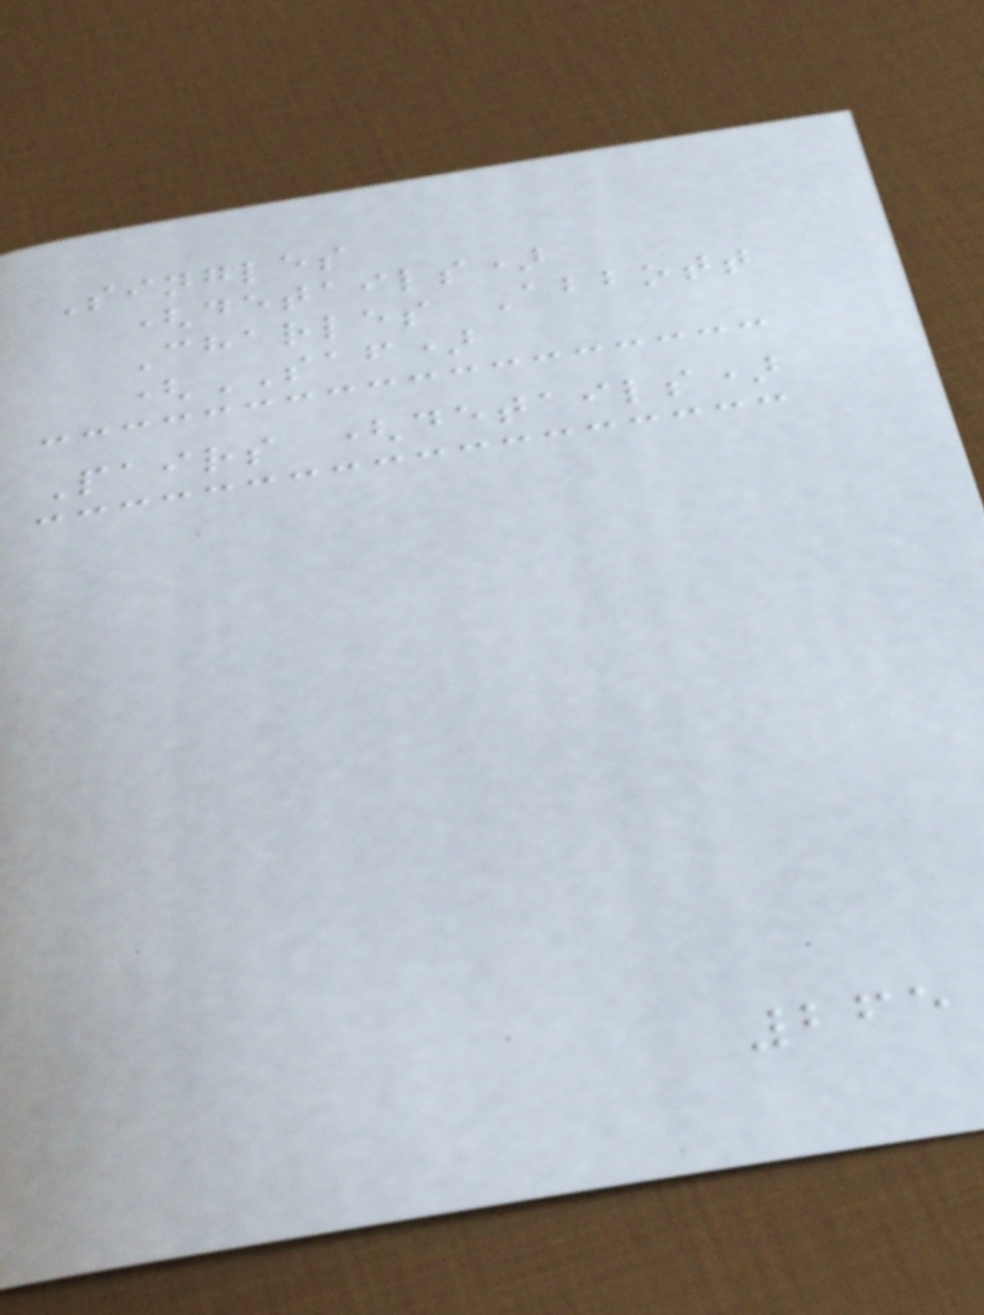Singles
(details)
Charles Abbott
(SAF)
Pairs (details)
265
